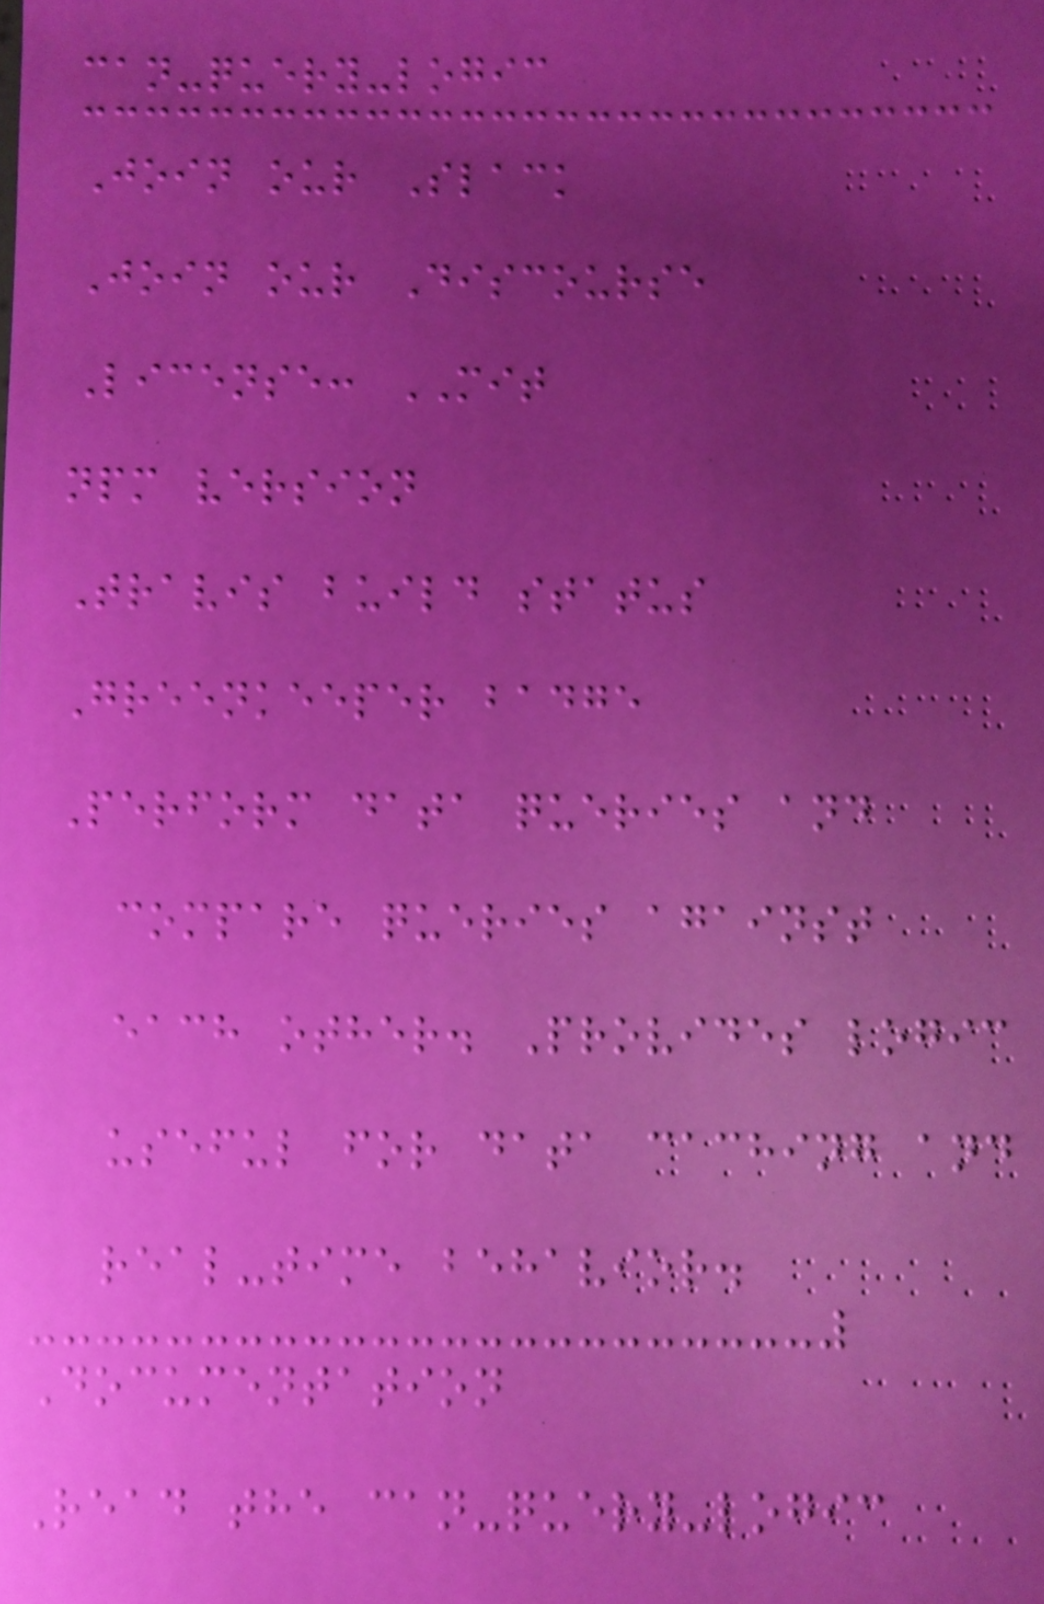can-query-logic
Join our Slack
Join our Discourse
License: MIT
npm version
Travis build status
Greenkeeper badge
Perform data queries and
compare queries against
each other. Provides logic
useful for data caching and
real-time behavior.
Documentation
Read the can-query-logic
